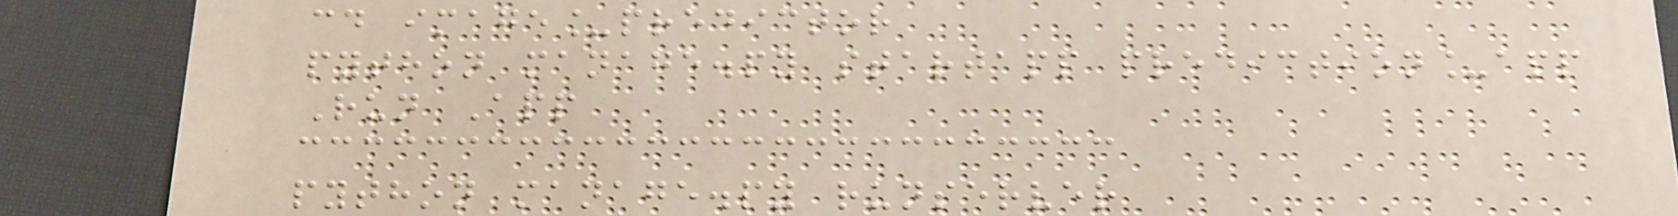cd image_predictor
python manage.py startapp prediction_app
Run App
python manage.py runserver
